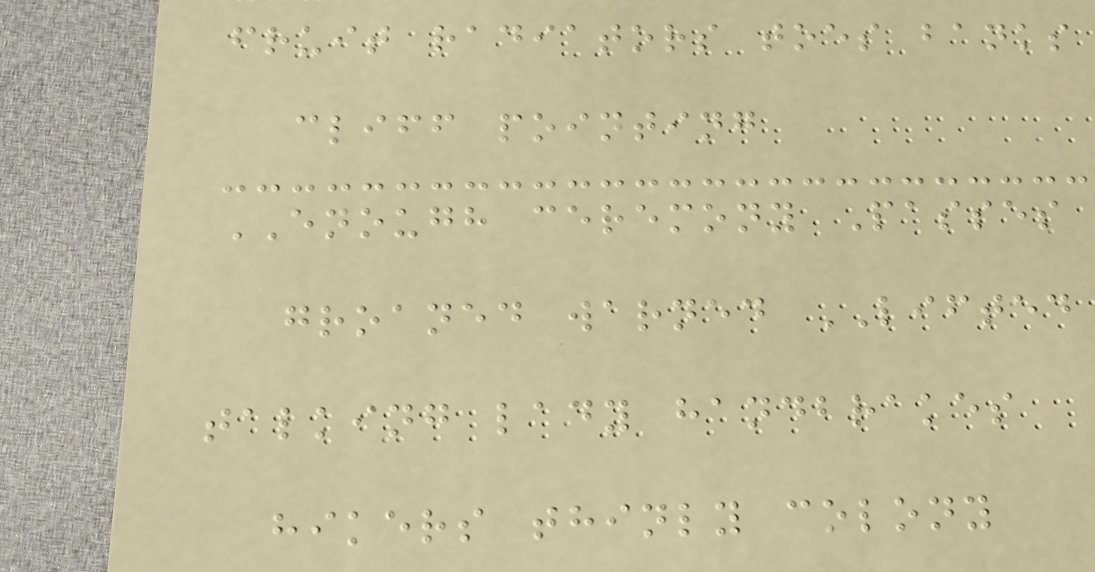fruit radiators toes banks
cliff pointing
ENOUGH ceremony Passes
groaned warned LIFTED
talking lady handbrakes
hikers thinly colony
